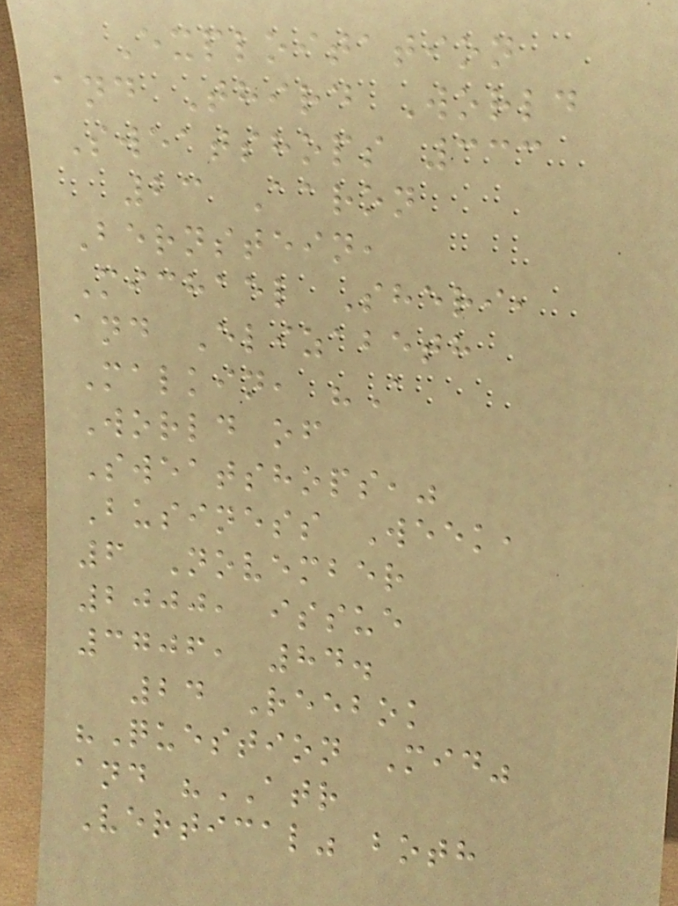Exploitation
and Third World
Sweatshops 333
23 Aaron
Bernstein,
Michael Sheri,
and Elizabeth
Malkin, "A
World of
Sweatshops,"
Business Week,
6 November
2000, issue
3706, 84.
24 Reebok
"Question Mid"
and "ATR
Vertical" both
